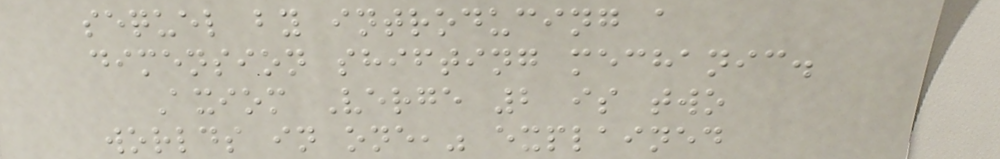sequel by introducing a
dimension shifting mechanic.
Axiom Verge 2 is two
worlds in one," explained
